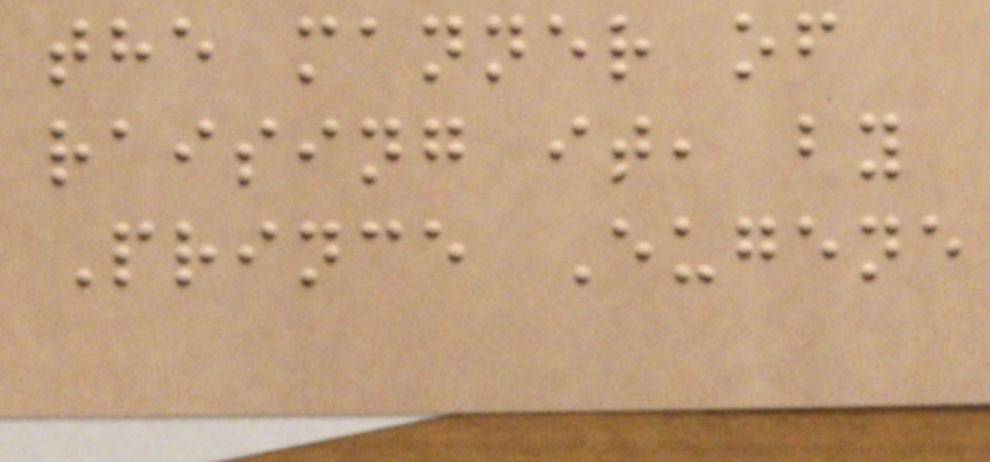the manner of
raising it, by
Prince Eugene
